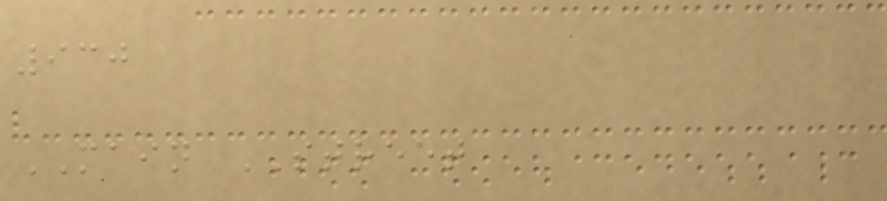930
MAIN STREET
